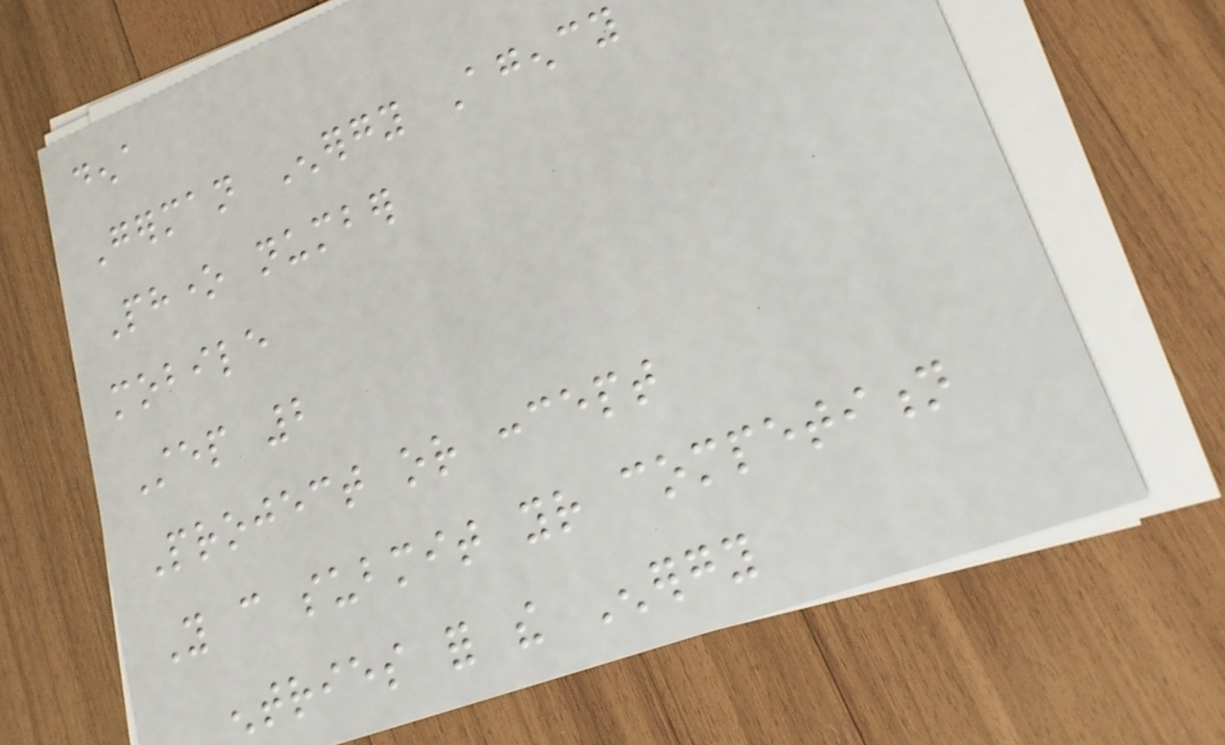dena
German Energy Agency
Phone number
mobile
Step 2
Project or concept
You can submit your competition
entries for the Energy
